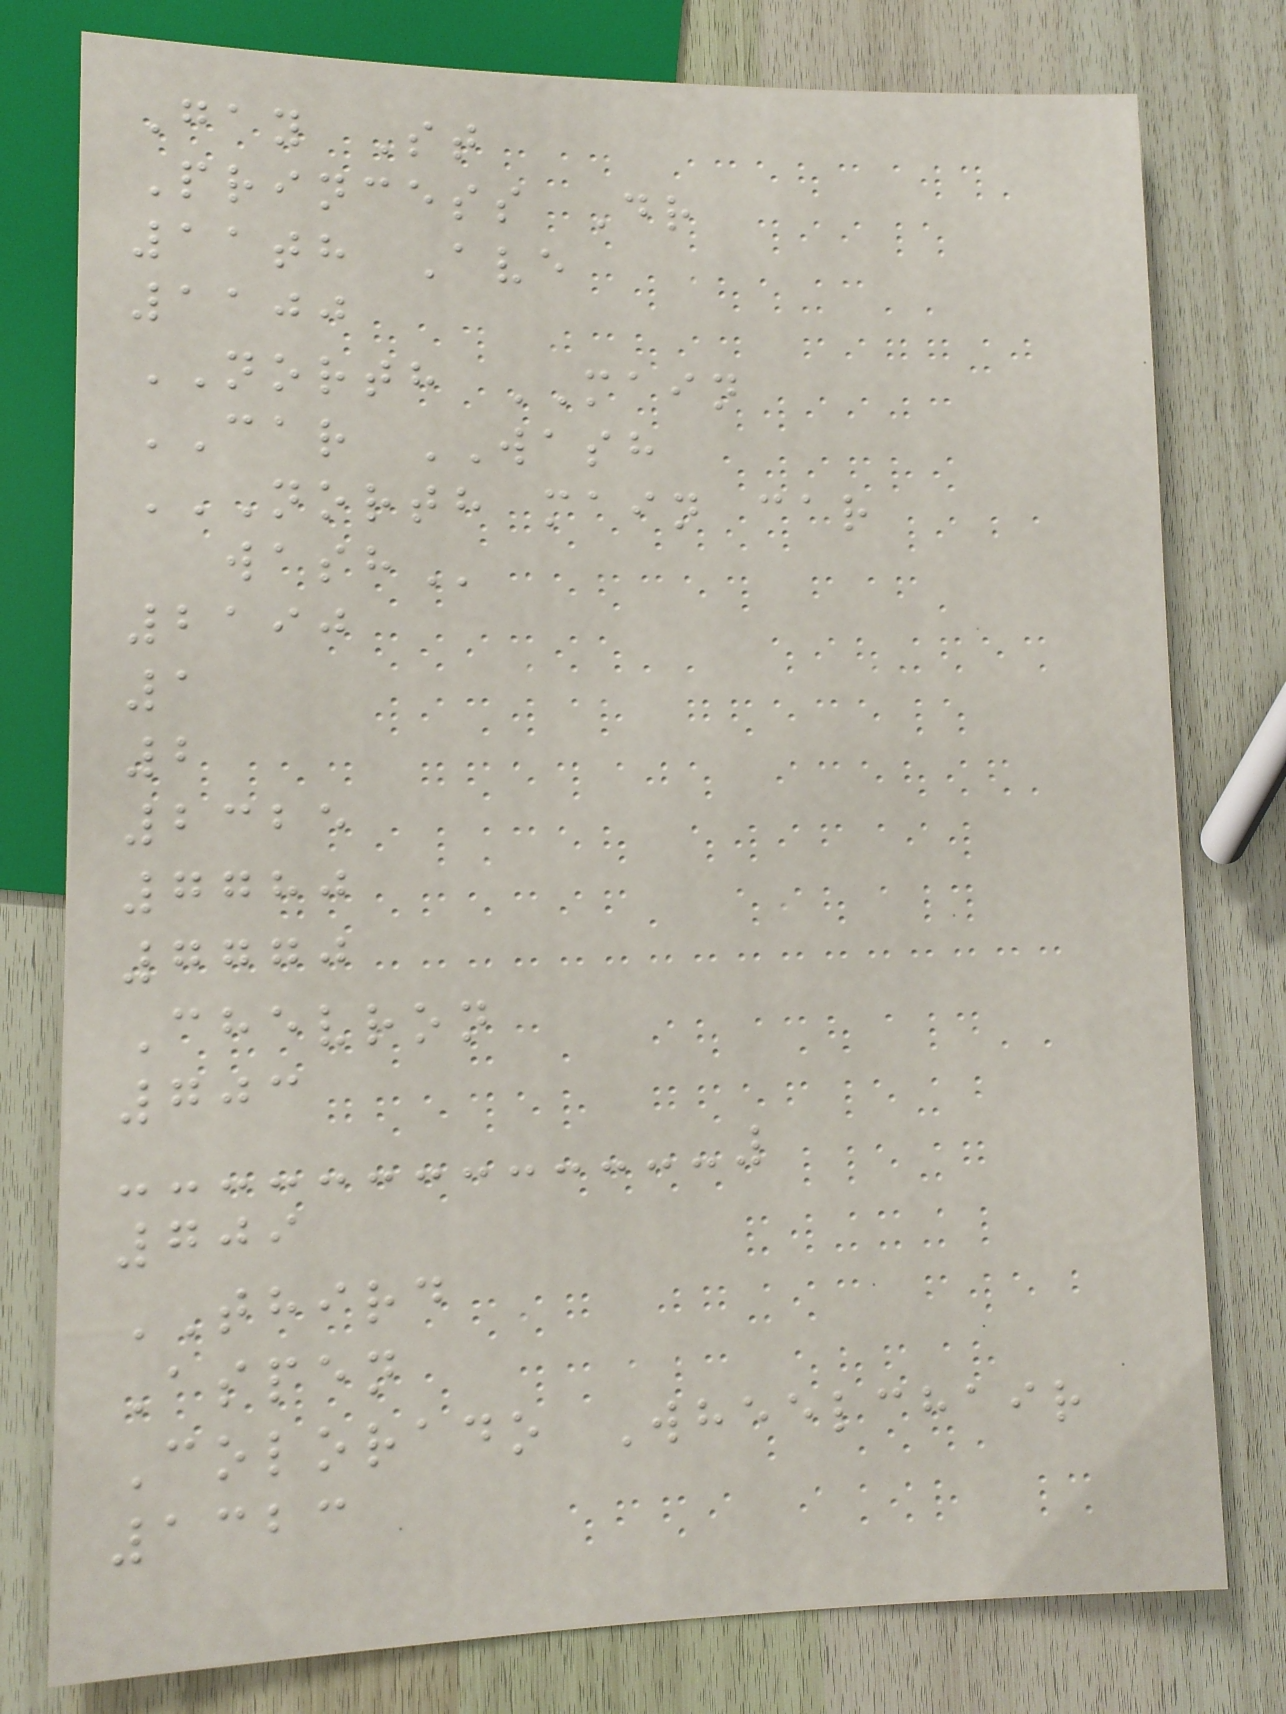Gay St
Princess Dr
11th Ave
1100
NORTH MAIN
CAR WASH
NORTH MAIN CAR
WASH
2190
1
2
2325
7780
7770
Chevron
703
709
THIRD
Aspen
Colorado Wheelchair
1323
